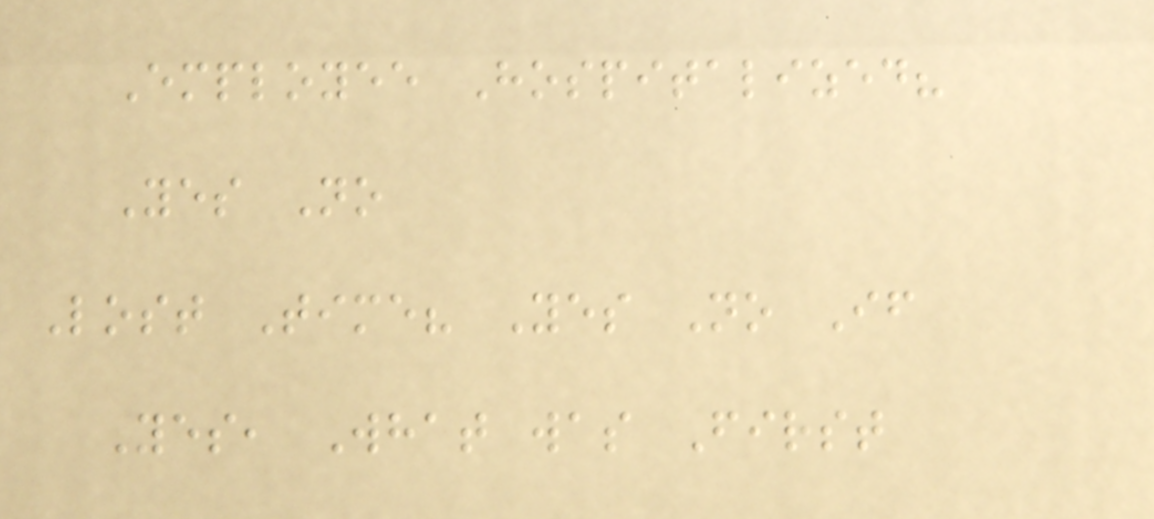Employee Hospitalized?
Yes No
Lost Time? Yes No If
Yes, What was First
